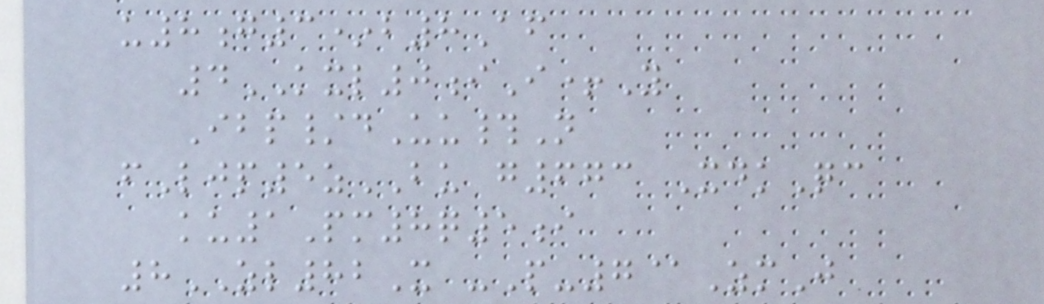u8g3*b8Af
4KXL0iI+Y
Ibp/dUu#N
fLjp5zBU g673 XdkQc
ku1Pm8q5i
8ZL82X -P-7@ZmJ
